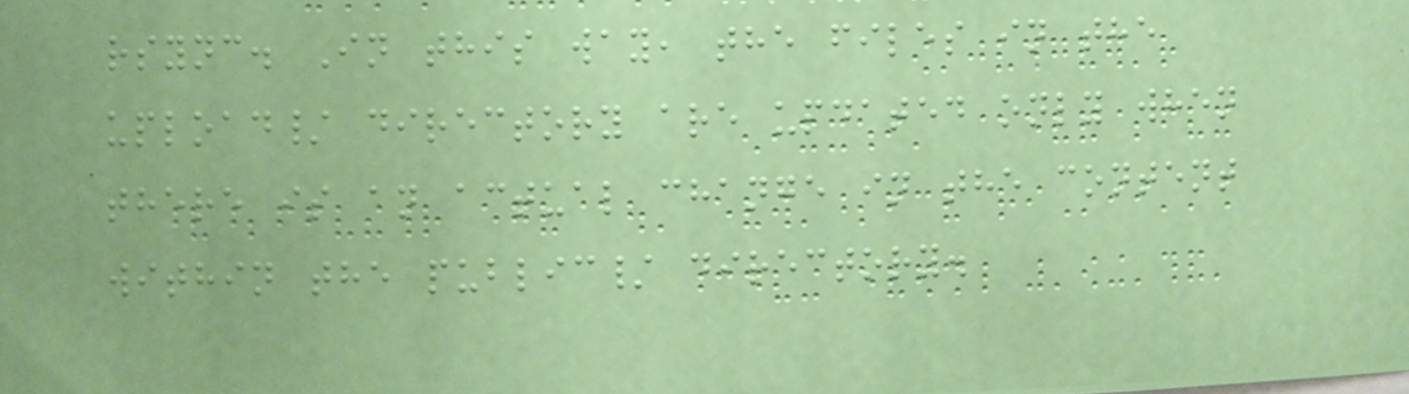rsync. In this way, the files in the
upload/ directory are updated only when
there is an actual change in the content
within the public/ directory.
